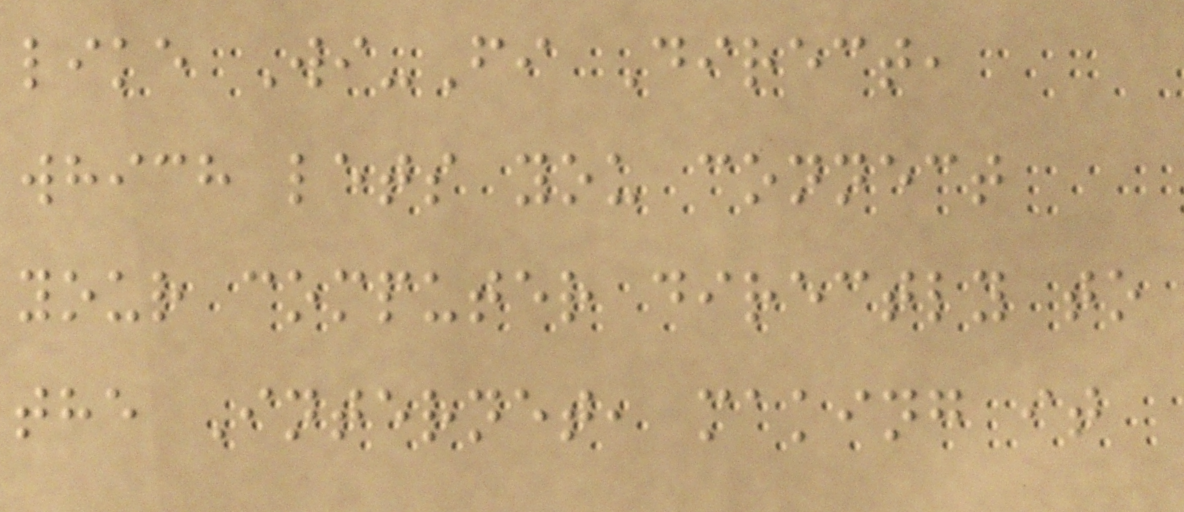like Wi-Fi Direct,
which lets you connect
your computer directly to
the Internet, making it
